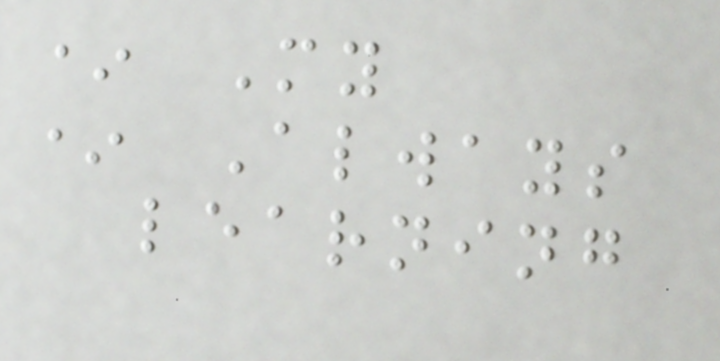* My
* Always
learning
